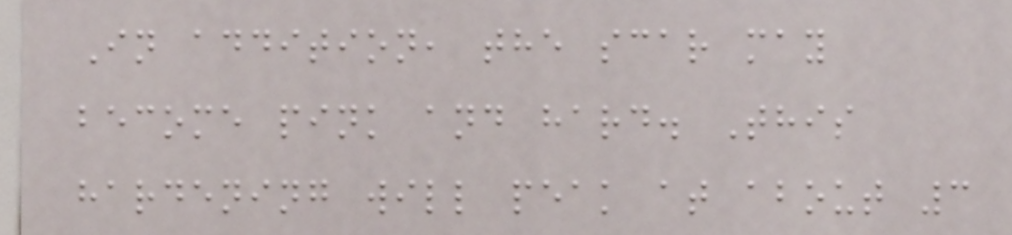In addition, the scar may
become pink and hard. This
hardening will peak at about 3
